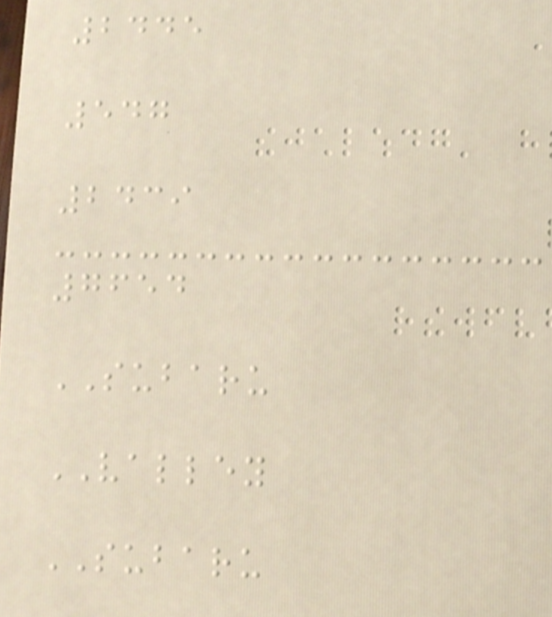2445
547
2439
7654
SUBARU
VALLEY
SUBARU
